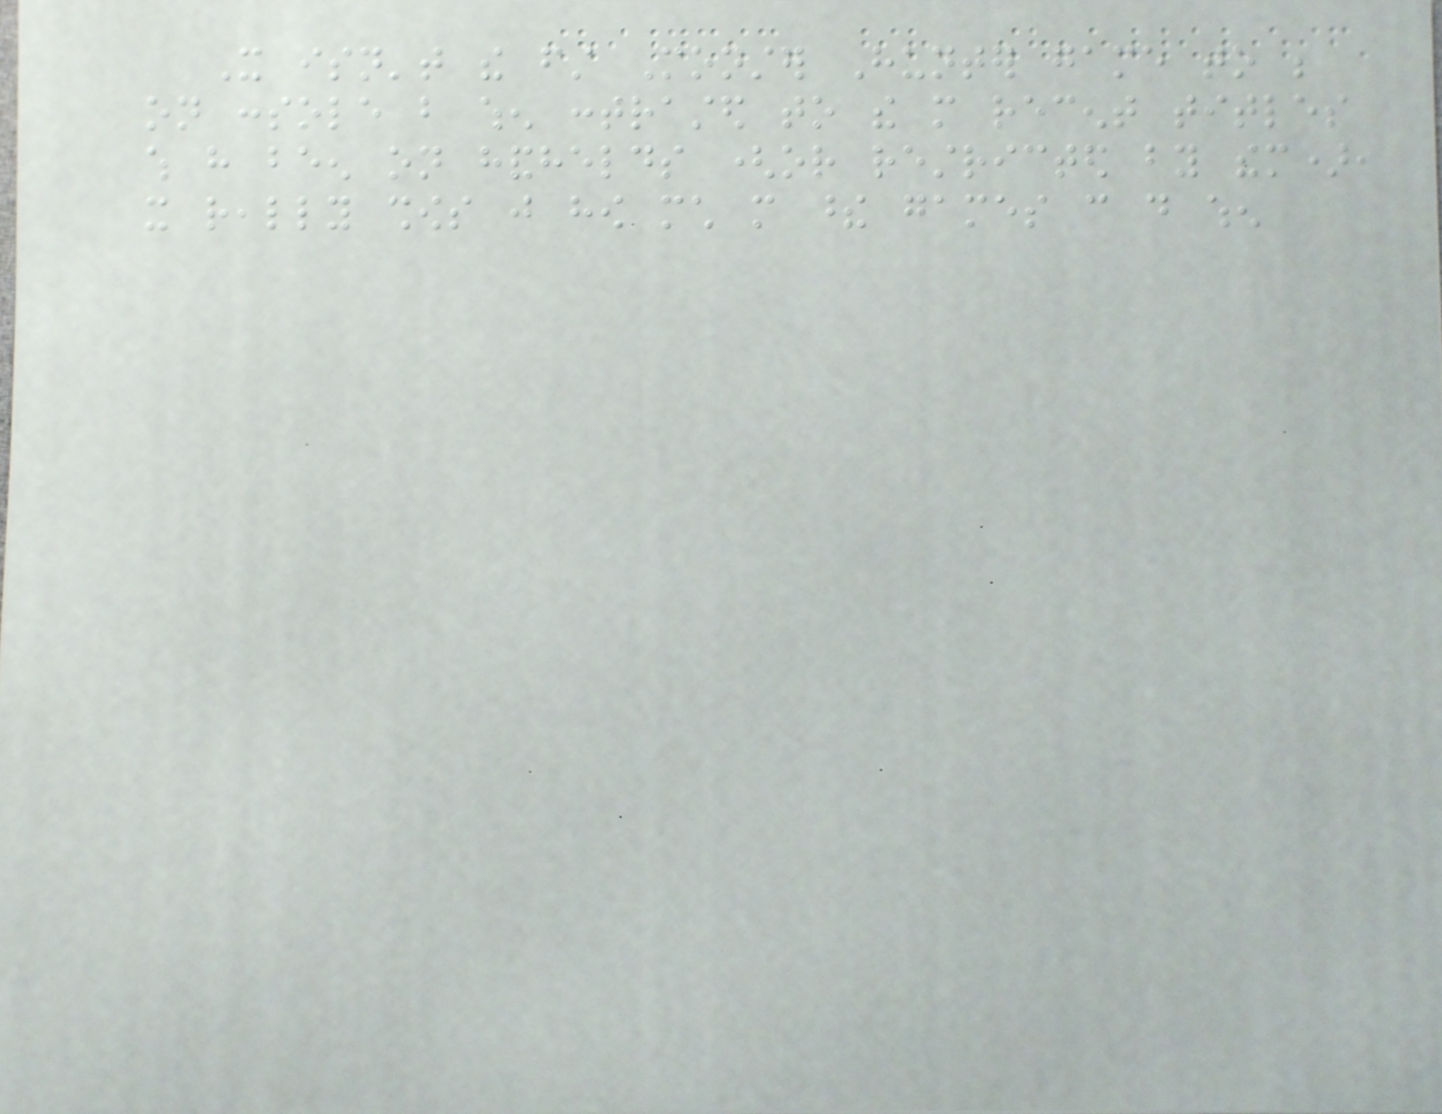It isn't the first Monster Hunter game to be
on console but when contrasted to the more recent titles
which have been on handhelds (or restricted by them),
it really shows just how much more these games can do when
